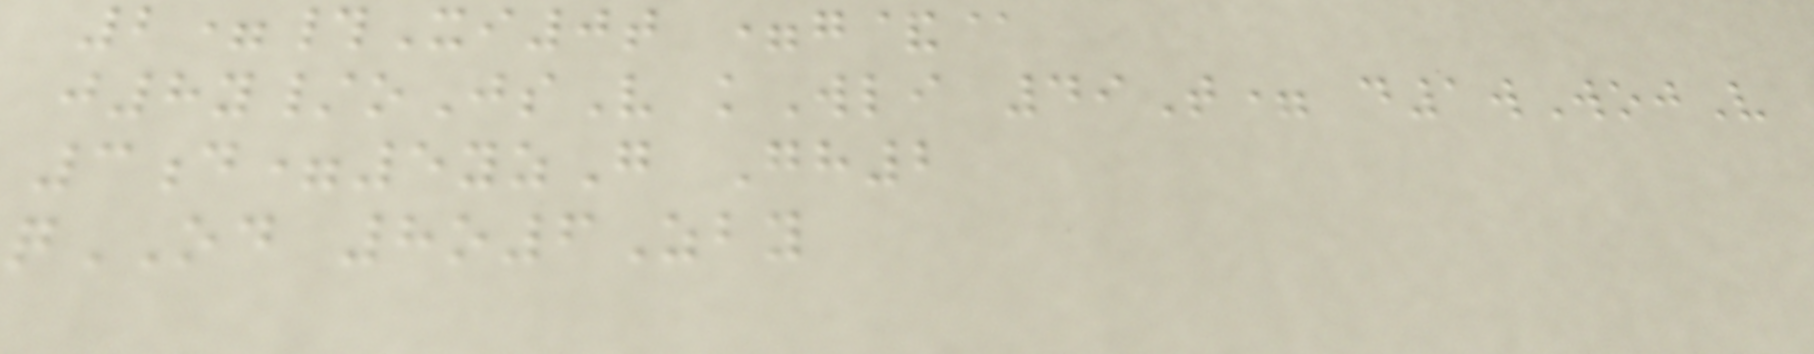2=#Xi0t =g&@
j8y/oJsV kWli 49T= d1wWojV
3d=5yzG Gh2
qOD 8o6Zby
